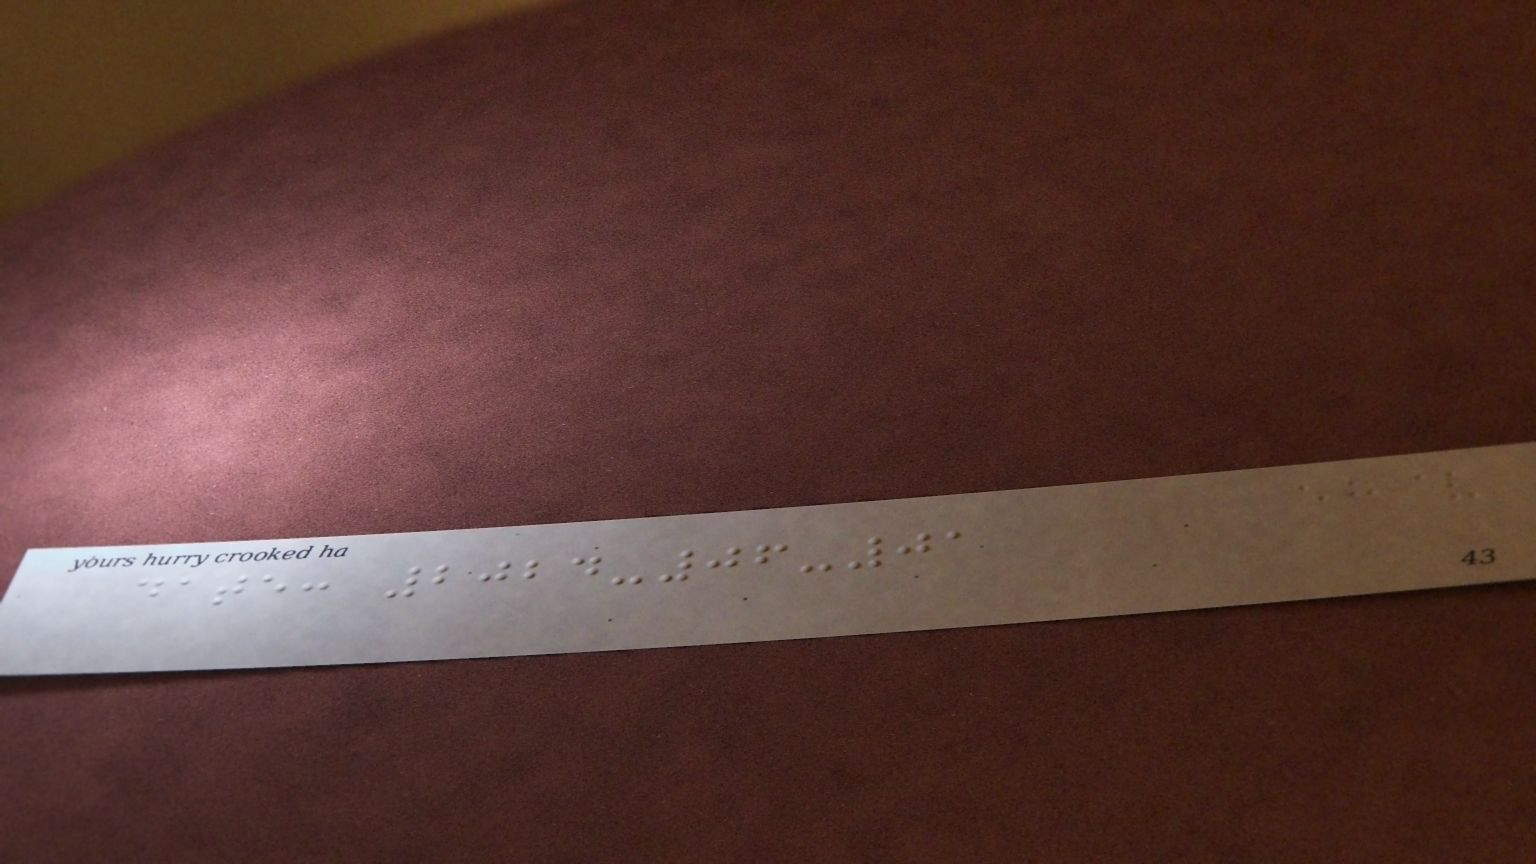date: 2024-06-01
